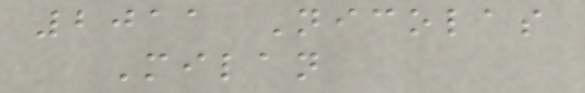2011 Nicolas
Milan
